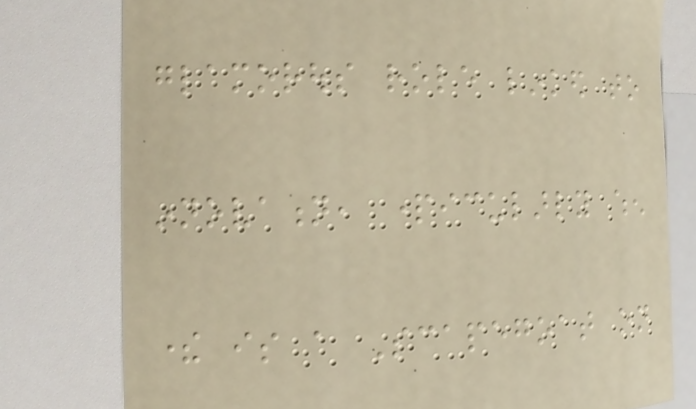glamorous role linked to
innovation, particularly when
there is a Scapegoat on
